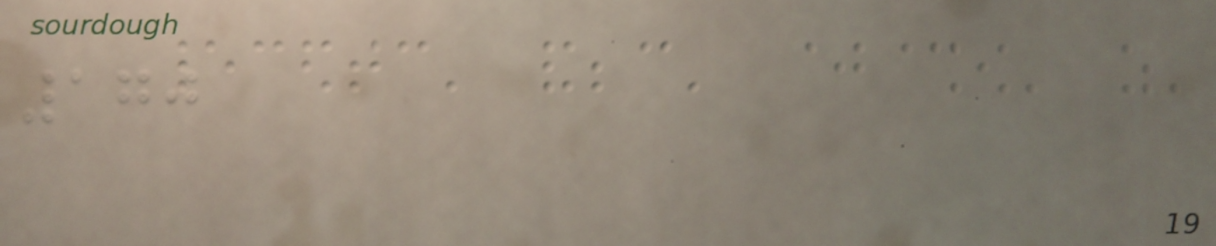170
